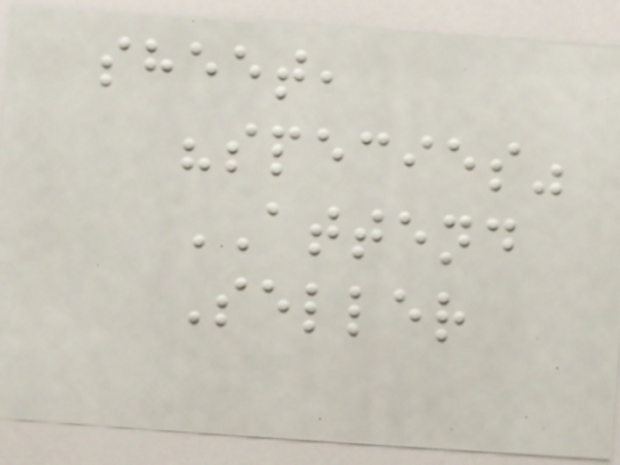sheet,
"species"
ATTEND
Seller
